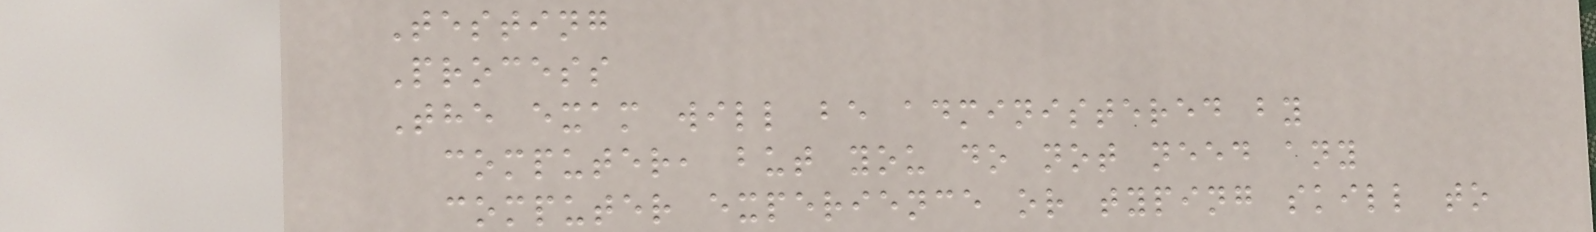Testing
Process
The exam will be administered by
computer, but you do not need any
computer experience or typing skill to
